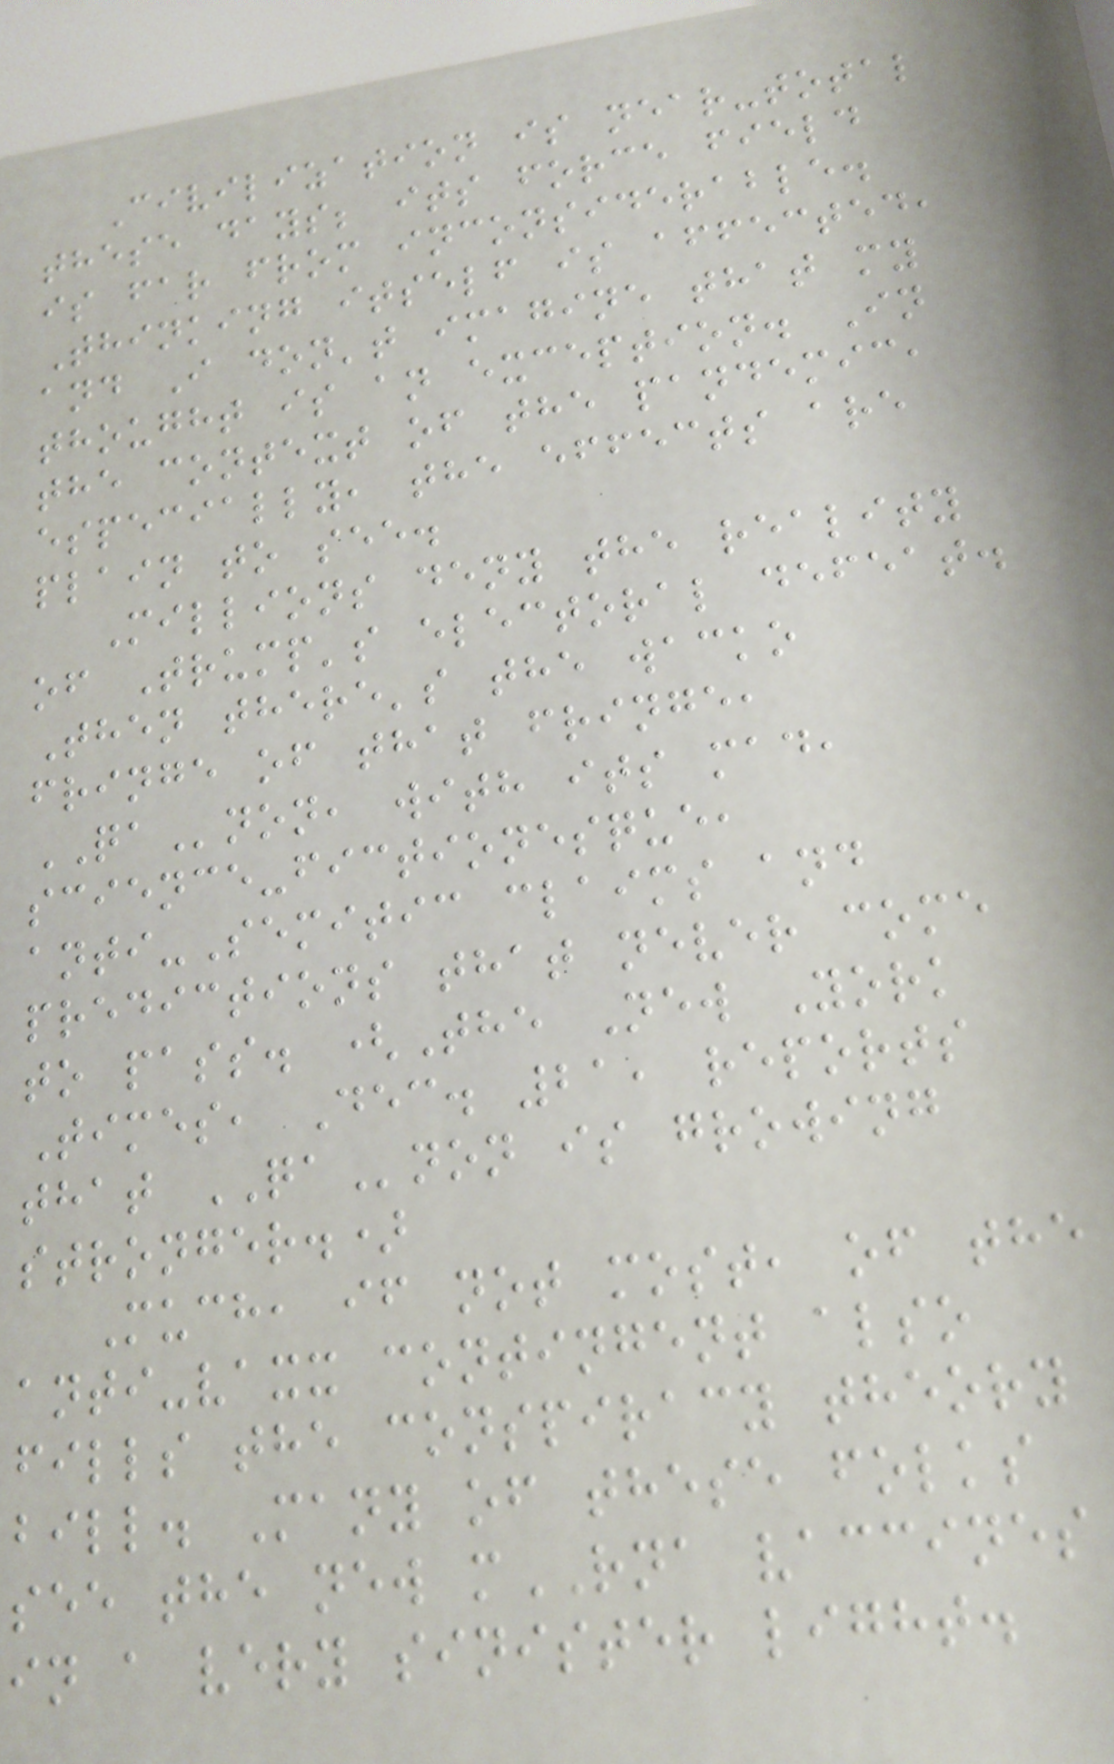Civilization is near-total
these days; its force field
is far from inconsiderable.
Thinking itself is affected,
and I don't imagine that my
thought is an exception. In
the context of the pandemic,
especially, the effects are
plain to see.
Millions deny the reality
of Trump's electoral defeat.
Then there's the wacko
fringe of that fringe,
QAnon, with its mad,
science-fictionesque,
anti-Semitic claims and
predictions that never come
to pass. (The New York
Times, Dec. 21, reports
that QAnon is growing
stronger.)
Much, if not most, of the
anti-vaxx contingent also
fills the conspiracy theory
bill. Many of these folks
see the new mRNA vaccines
in a very sinister light.
